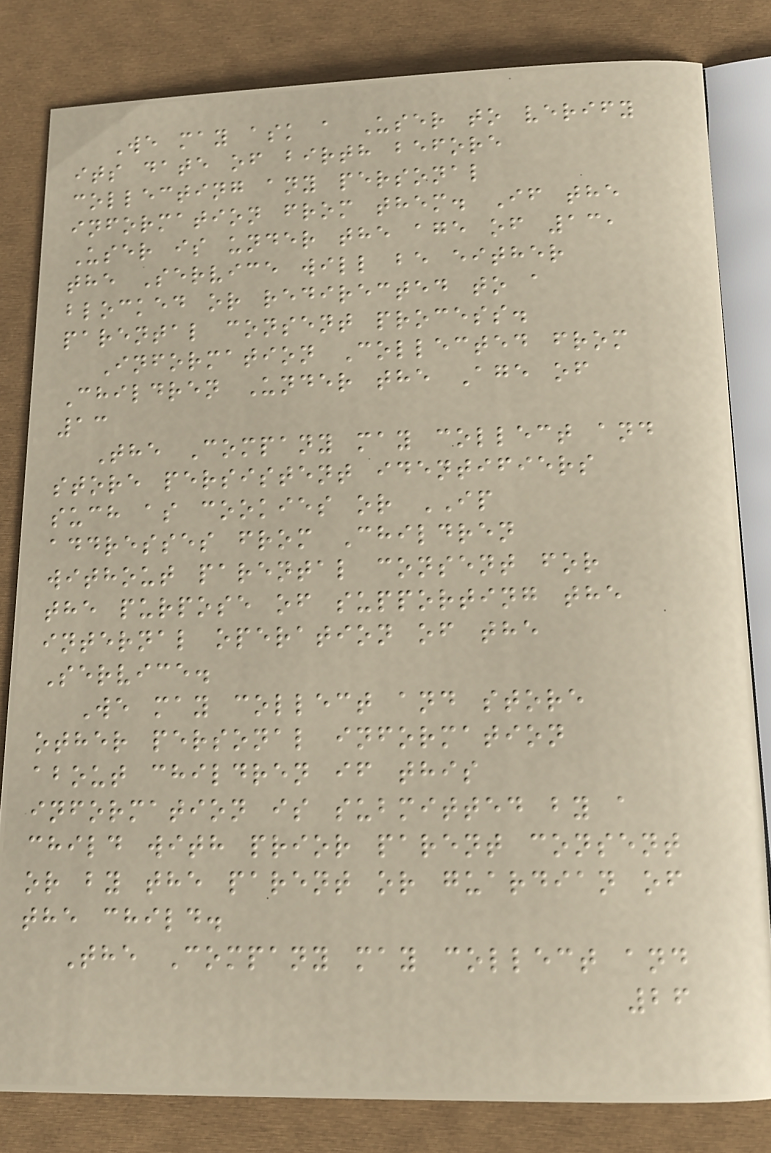We may ask a User to verify
its date of birth before
collecting any personal
information from them. If the
User is under the age of 13,
the Service will be either
blocked or redirected to a
parental consent process.
Information Collected from
Children Under the Age of
13
The Company may collect and
store persistent identifiers
such as cookies or IP
addresses from Children
without parental consent for
the purpose of supporting the
internal operation of the
Service.
We may collect and store
other personal information
about children if this
information is submitted by a
child with prior parent consent
or by the parent or guardian of
the child.
The Company may collect and
26
